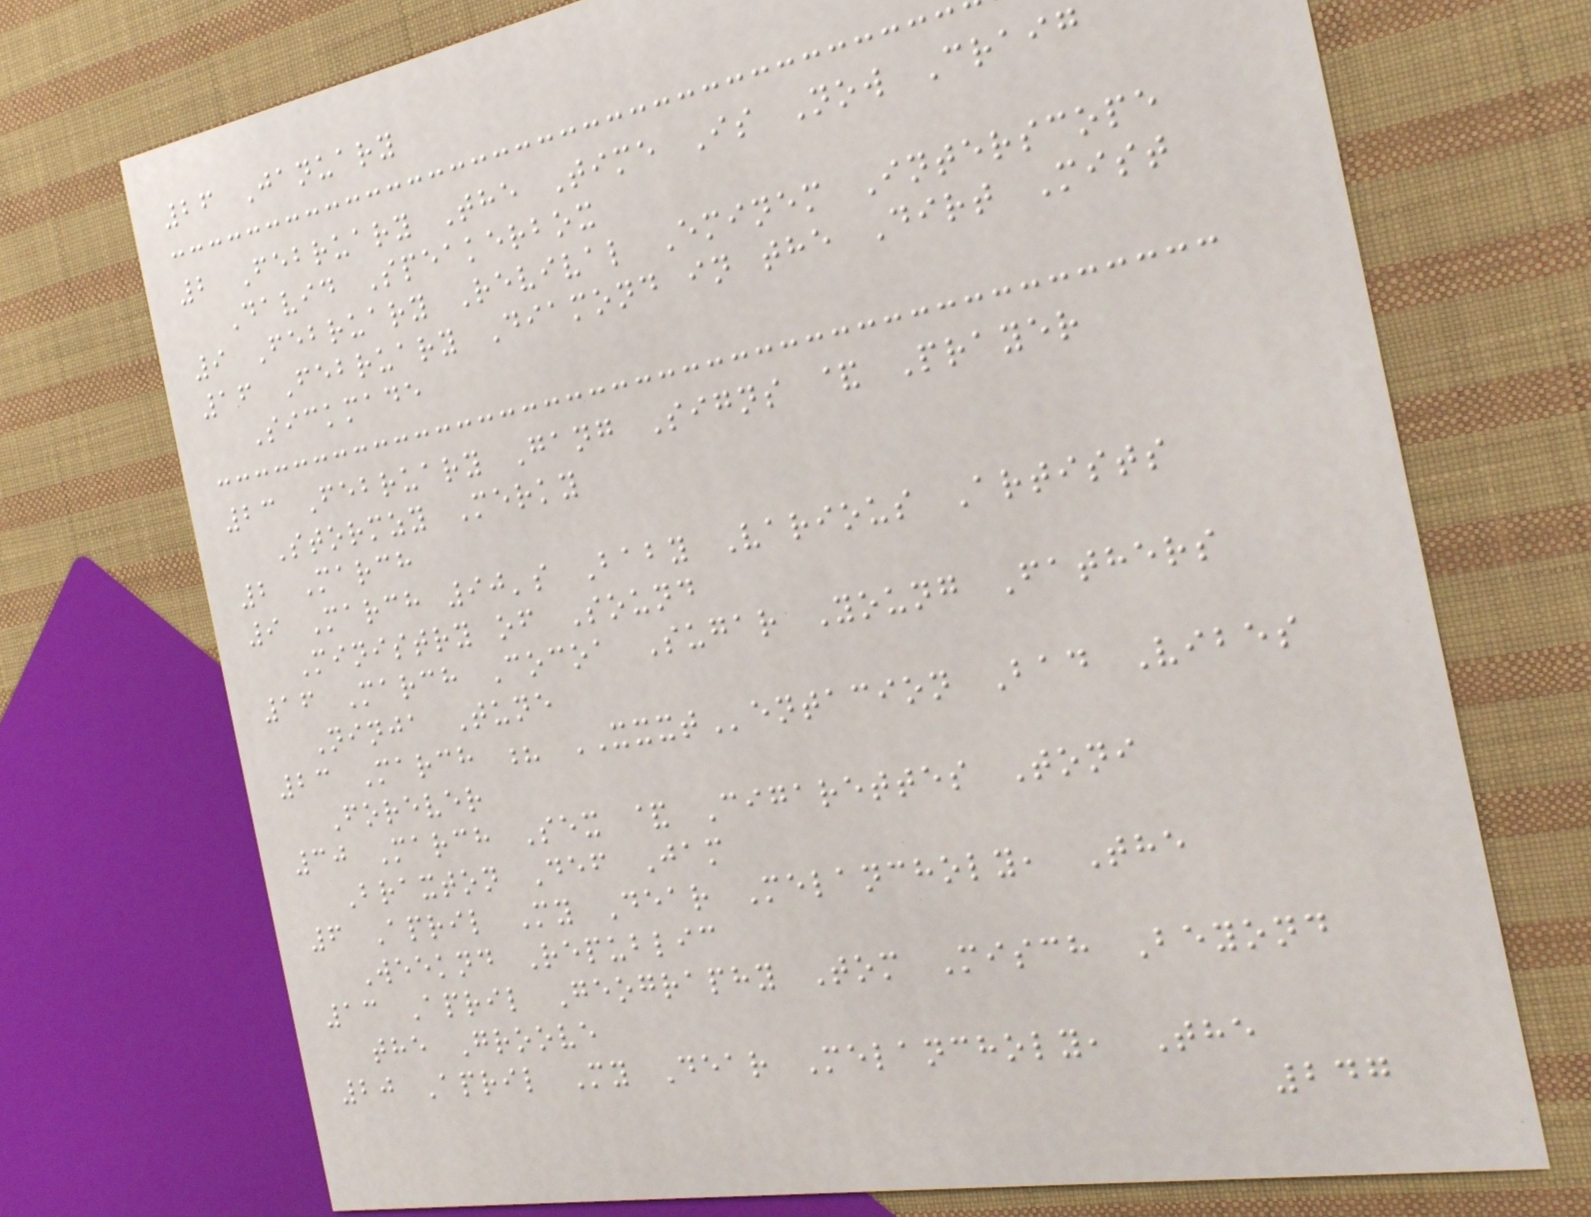26 January
2 February The Time Is Now Craig
David Speakerbox
9 February Revival Eminem Interscope
16 February Diamond in the Dirt Mist
Sickmade
23 February Gang Signs & Prayer
Stormzy Merky
2 March
9 March 90's Baby Various Artists
Ministry of Sound
16 March Cocoa Sugar Young Fathers
Ninja Tune
23 March ? XXXTentacion Bad Vibes
Forever
30 March Sex & Cigarettes Toni
Braxton Def Jam
6 April My Dear Melancholy, The
Weeknd Republic
13 April Geography Tom Misch Beyond
the Groove
20 April My Dear Melancholy, The
247
